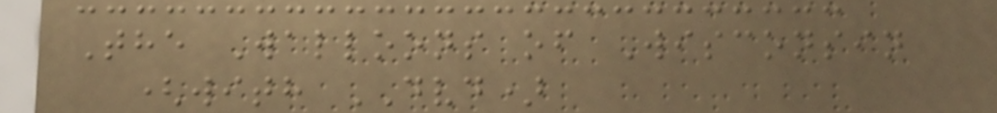The Walloons of Wisconsin
(with DVD)
